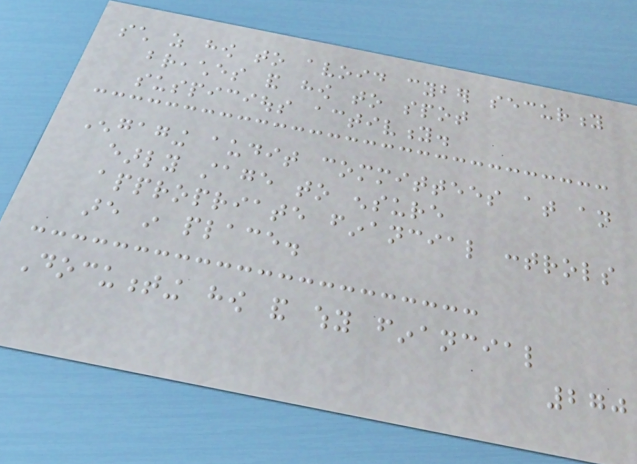such as how to avoid cyber security
breaches and how to spot
suspicious activity.
Engaging audit committees at an
early stage to ensure
appropriate financial controls
are in place.
Documenting how and why financial
270
